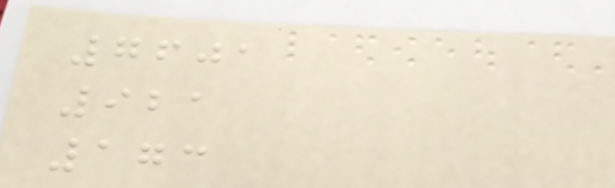7601
921
173
